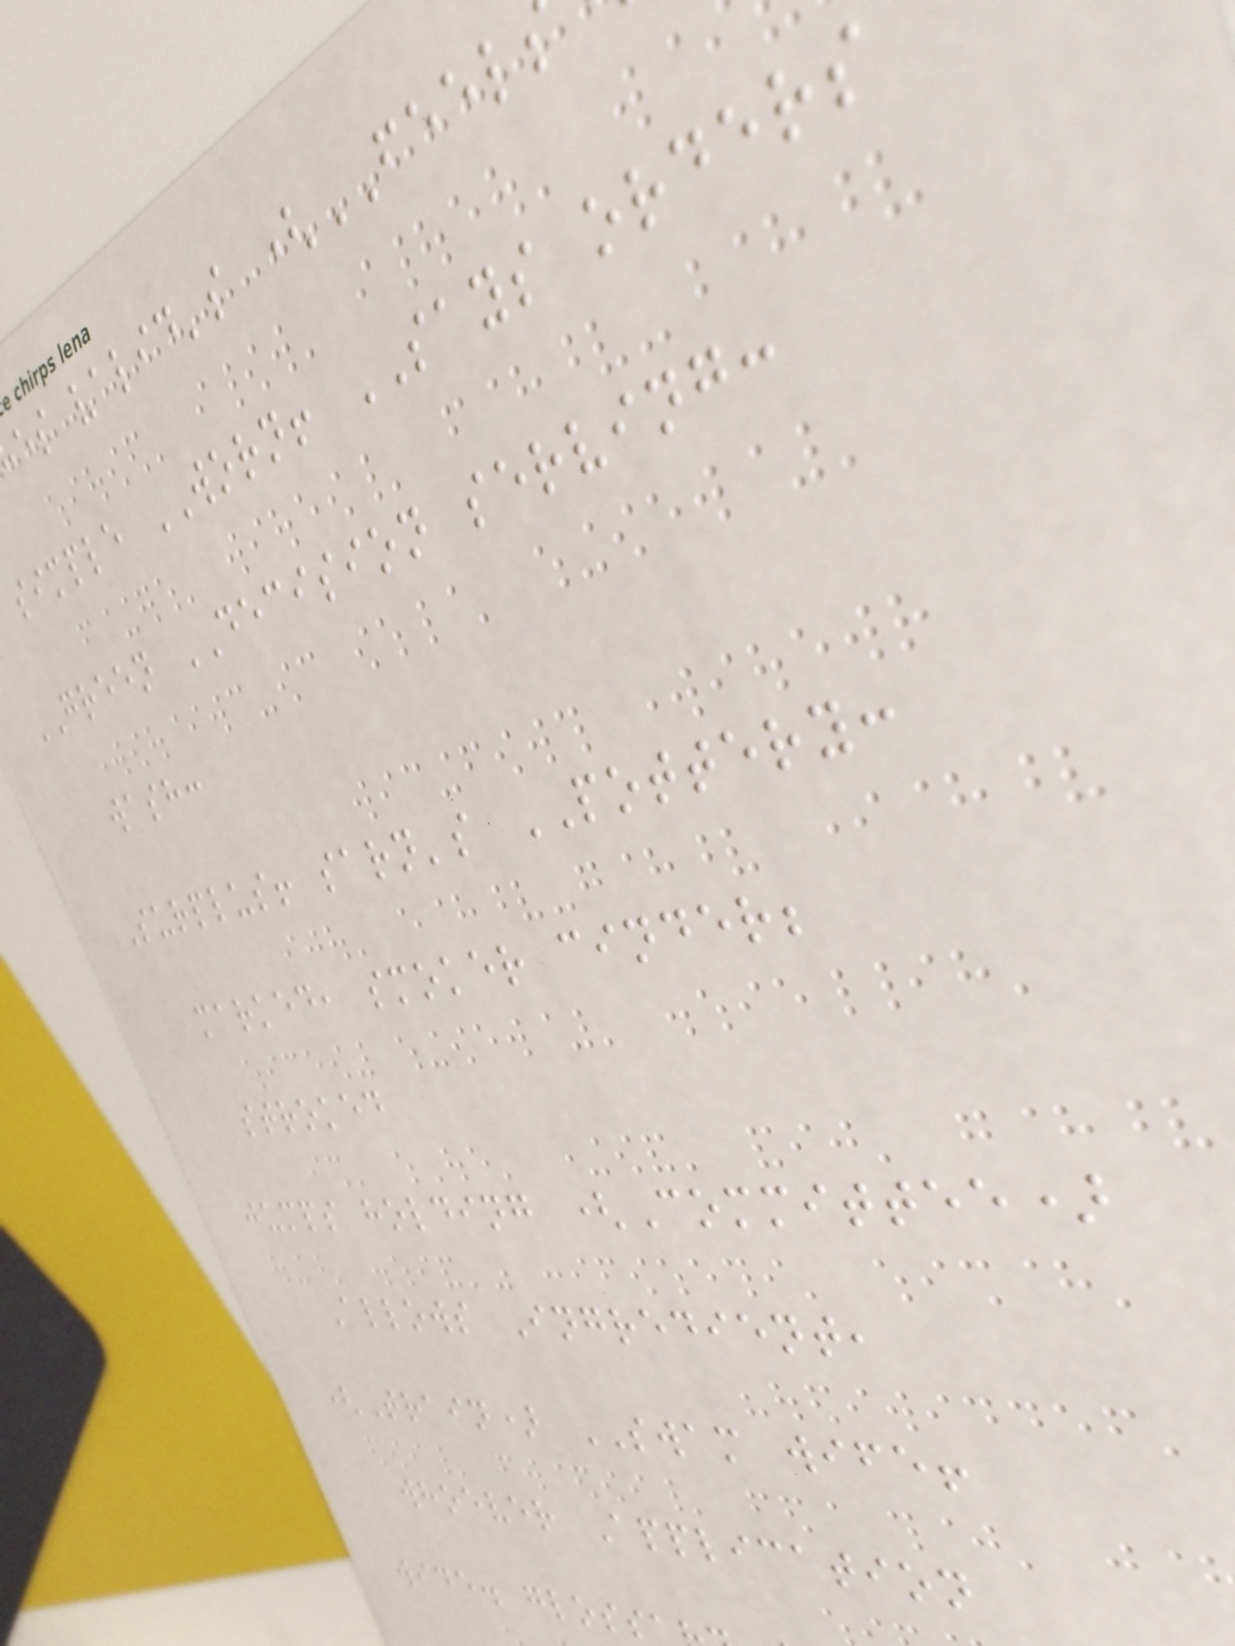es valid's (FEEL
simple WORN! SAYS orders
GREEN DECISION serving:
wash:
Surplus! sarn's POTTERY:
marked, smoker cinder;
stroked
jumps holding (Committee)
Allows Ingredient,
(Train) SWAM wife!
whoever Application
wide. gloss
